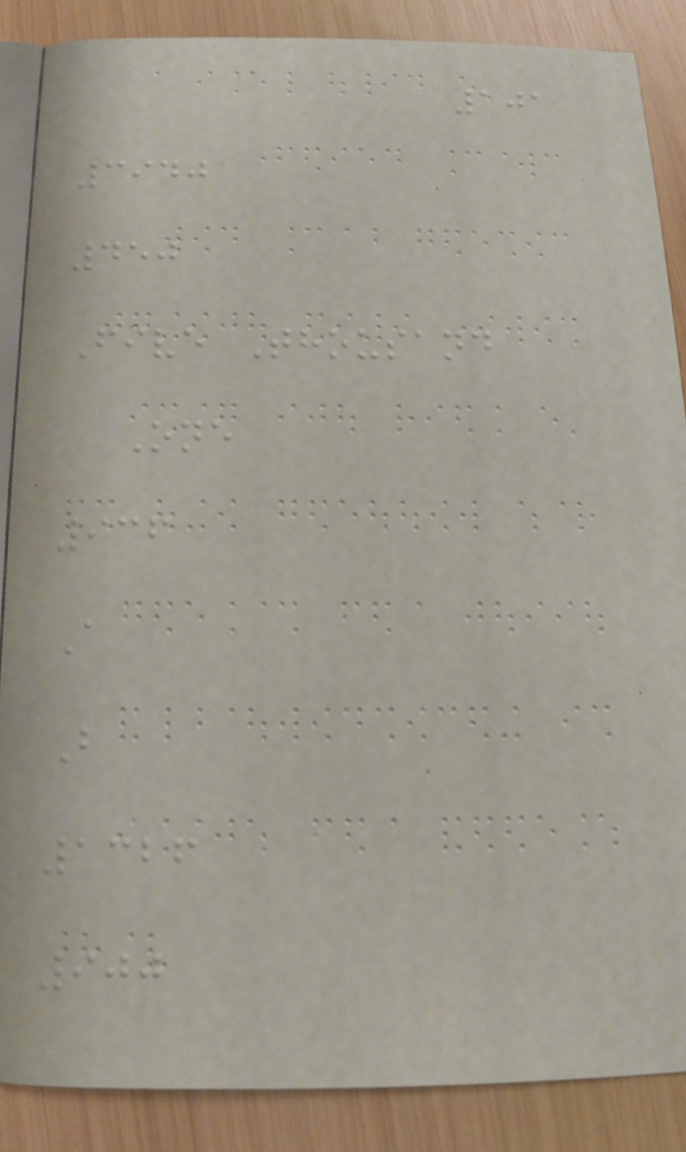101
3940
450
Five Thousand
One
936
A
B
1326
900
